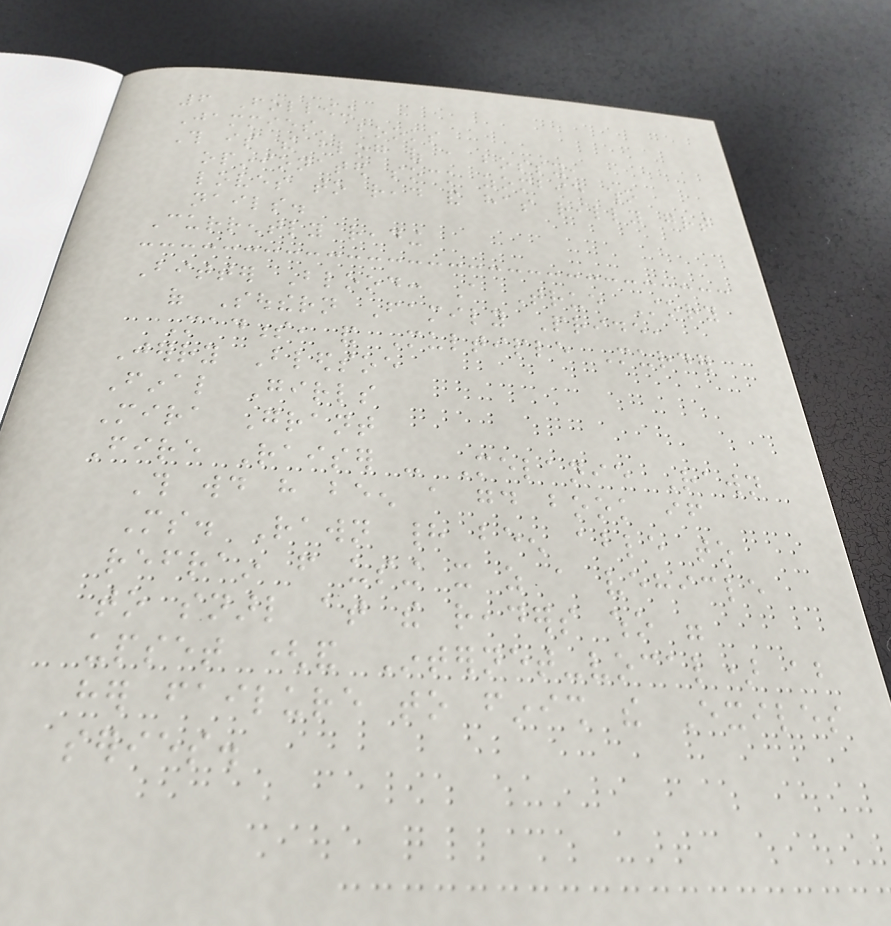6 Following
Jammies' books
This is the blog of a bossy,
opinionated sock zombie who
loves to read and has really great
nails.
Currently reading
Bitter Blood: A True Story
of Southern Family Pride,
Madness, and Multiple Murder
Jerry Bledsoe
Final Girls
Mira Grant
Fire Raiser - Melanie Rawn
This would have been a good book if
Ms. Rawn had been able to
refrain from using it as a vehicle
to snarl at the readers who were
upset (and Internet-vocal) about
her failure to finish the Exiles
series.
